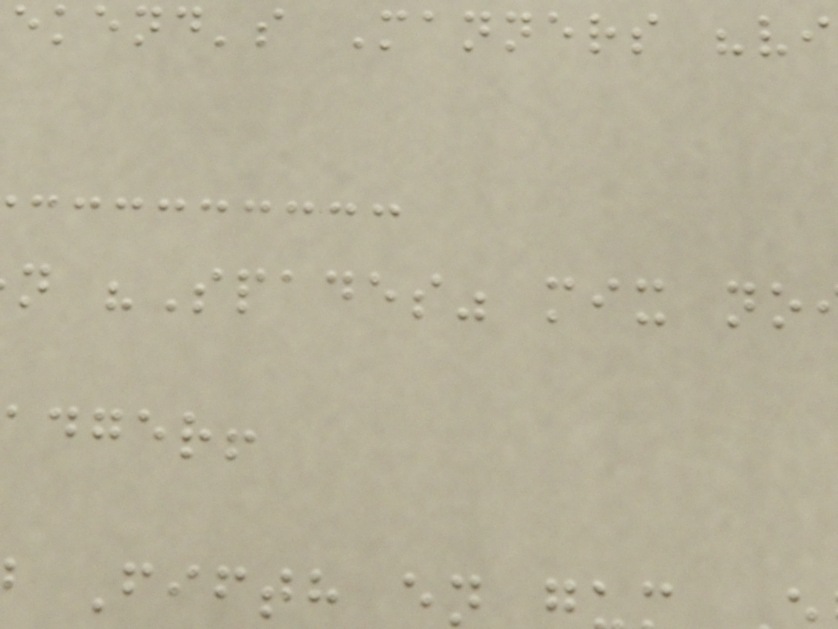ekend's Manners "vi
n "Spades" mix no
